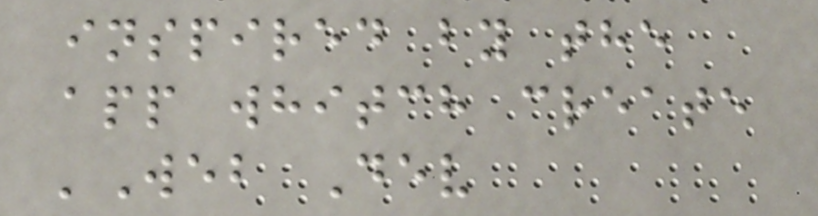inspired by the
app whitch create
'Web Dev
